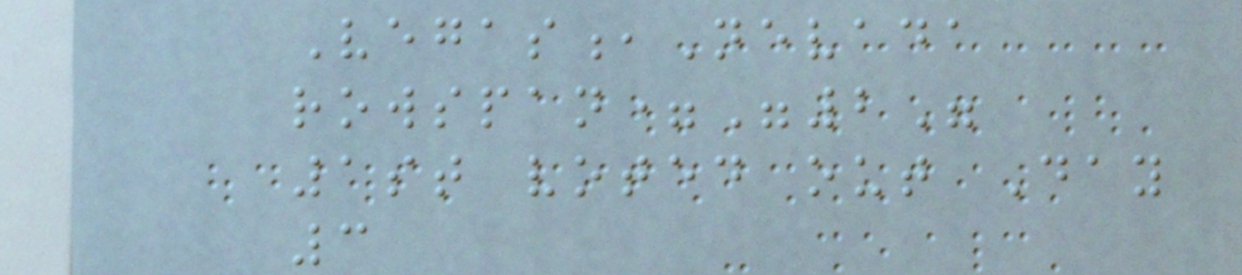Vegas,Nevada
rowspan="2"
1st voted out Day
3
